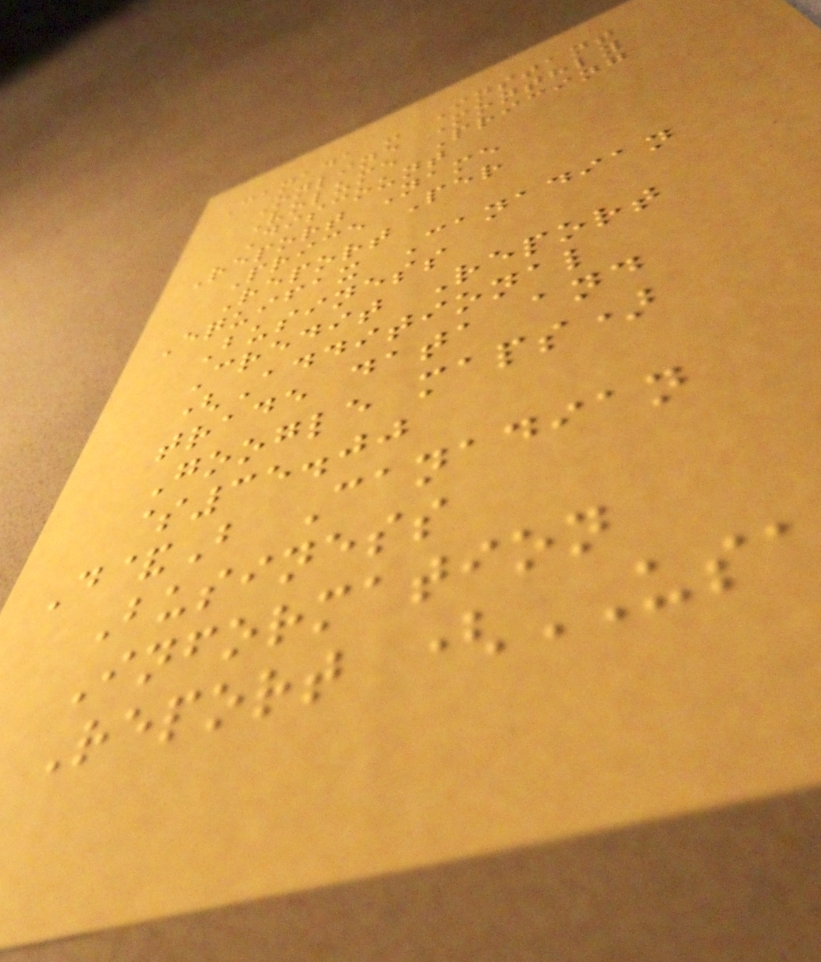Canada - Instant
Online Monthly
Volume Pricing
Discount
Report Name
Price Per
Report
Equifax Canadian
Business
Credit Report
(Additional
trade data and
Google maps)
$35.00
D&B Canadian
Business
Information
Report (USA
